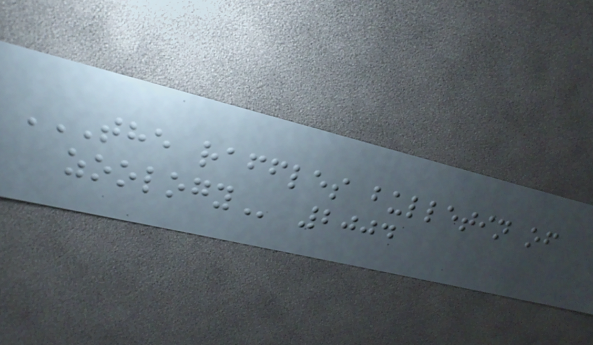THE RAFFLES BULLETIN OF
ZOOLOGY 2004
